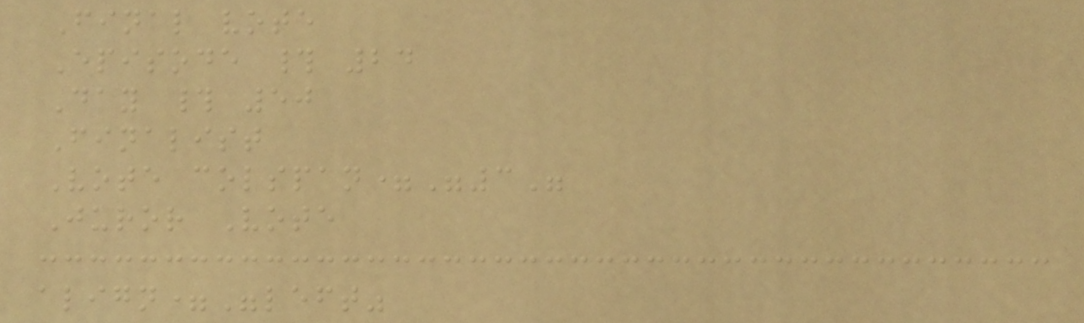Final vote
Episode # 24
Day # 50
Finalist
Vote colspan="3"
Juror Vote
align="left"
